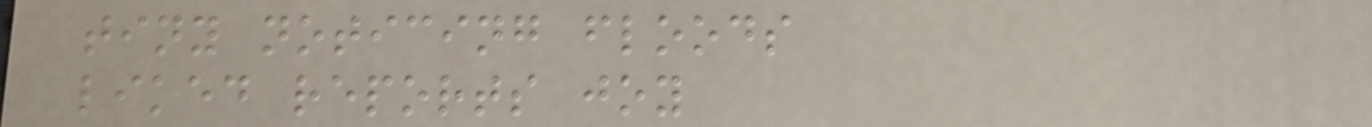tiny noticing floods
liked reports joy
